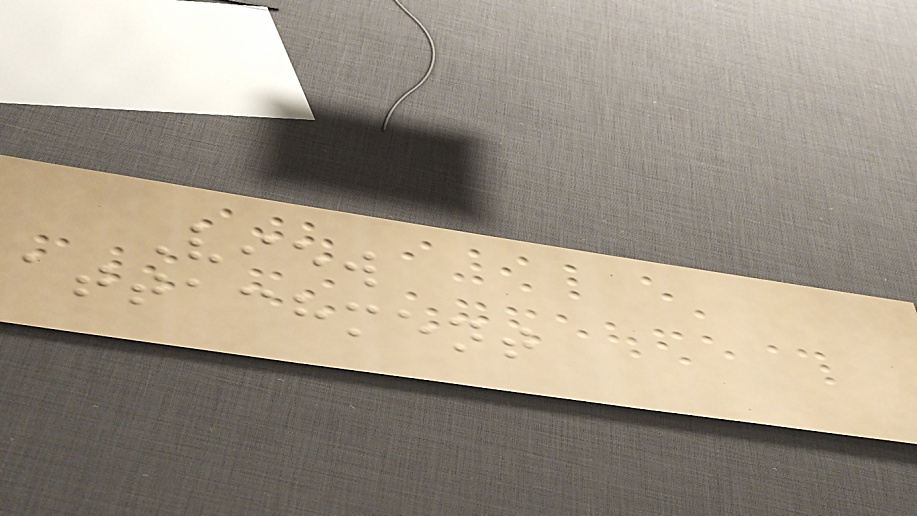View
attachment
